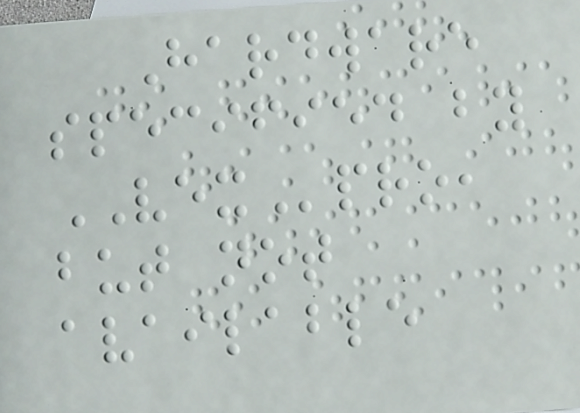Hardware
specified by
VEXpro,
but not
available
